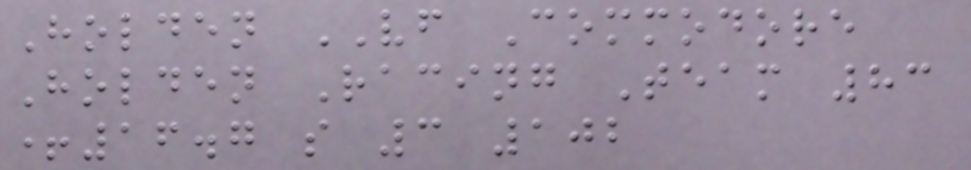Holden VF Commodore
Holden Racing Team 83
+16.7 s 3 102
